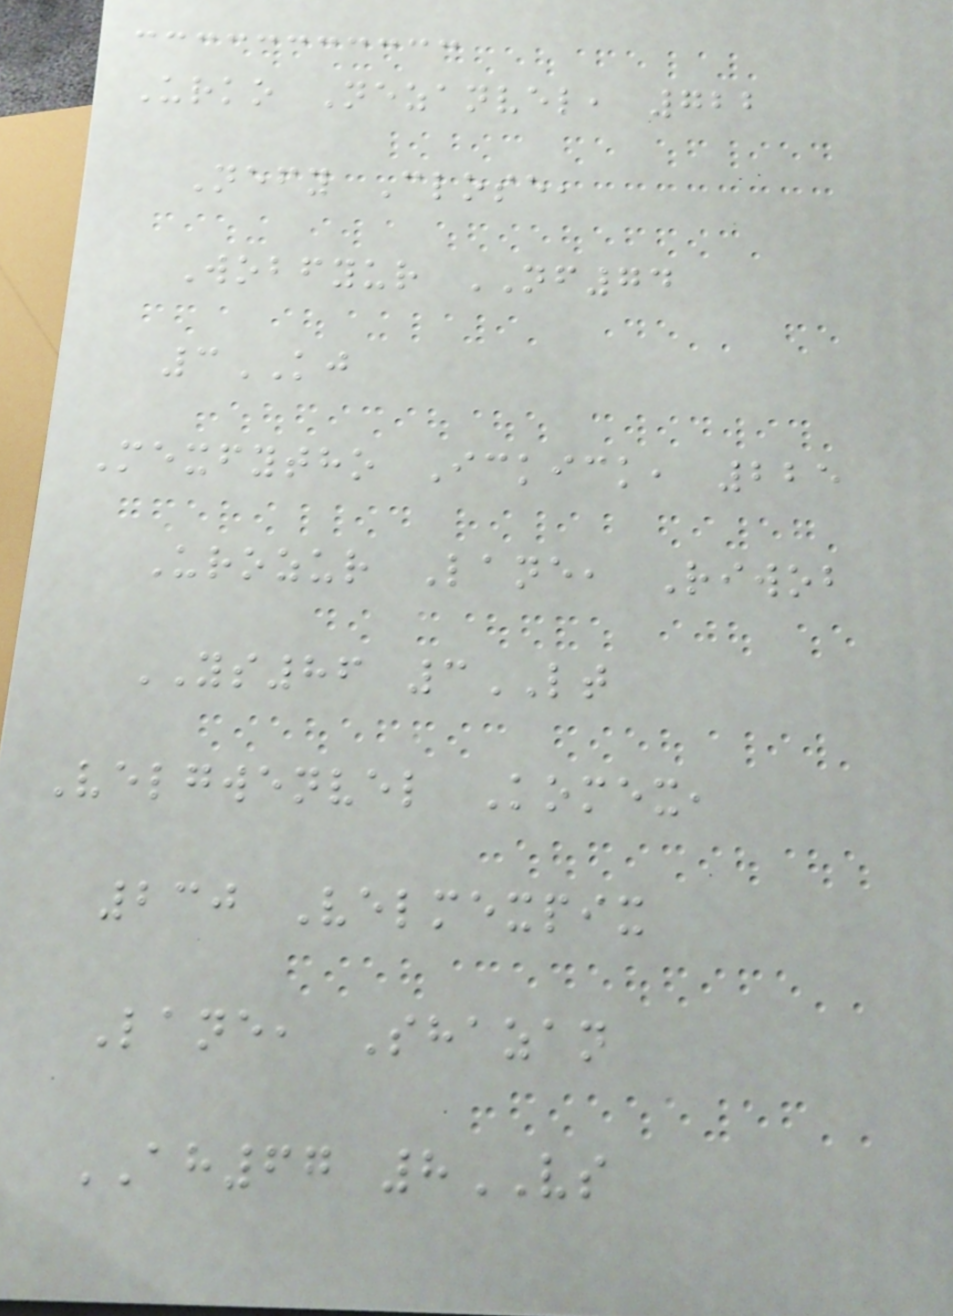Urko Nezanvel, 722
Nefy Close,
Wobfyur NF74
3KJ
Mexfytho Ickick, 225
Urozur Lane, Riwob
YS86 3LT
Velgwenvel Komex,
230 Velmexpix
Lane, Shazan
AH67 8VS
